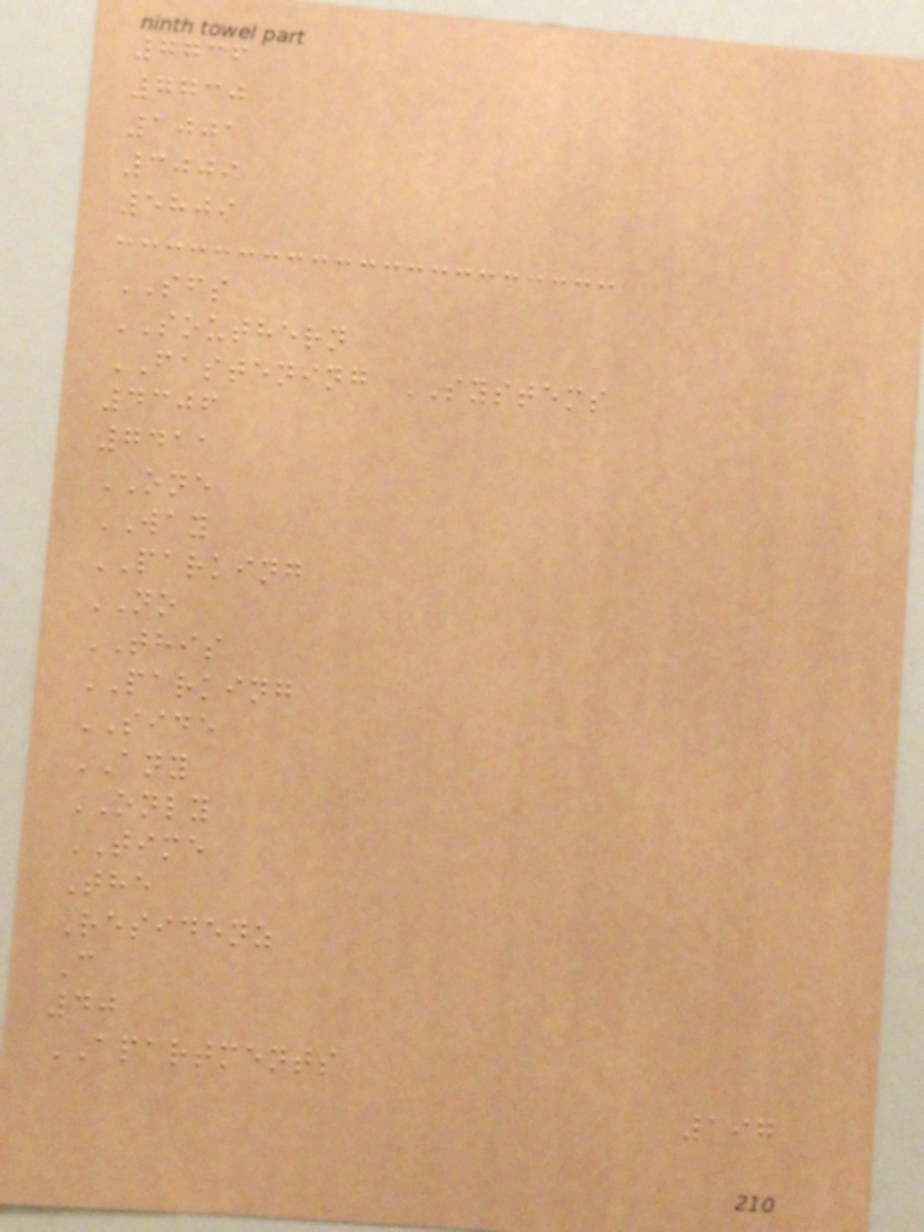7736
7730
1001
3009
5809
SFS
SOUTHERN
FASTENING SYSTEMS
4306
7411
ONE
WAY
PARKING
NO
THIS
PARKING
SIDE
ANY
ONLY
TIME
The
Residenz
C
40
APARTMENTS
197
